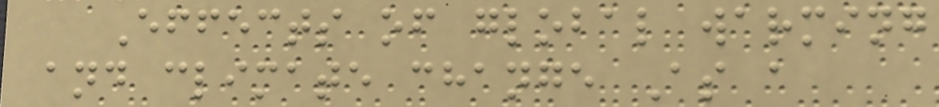Effects of global warming
and climate change As a
